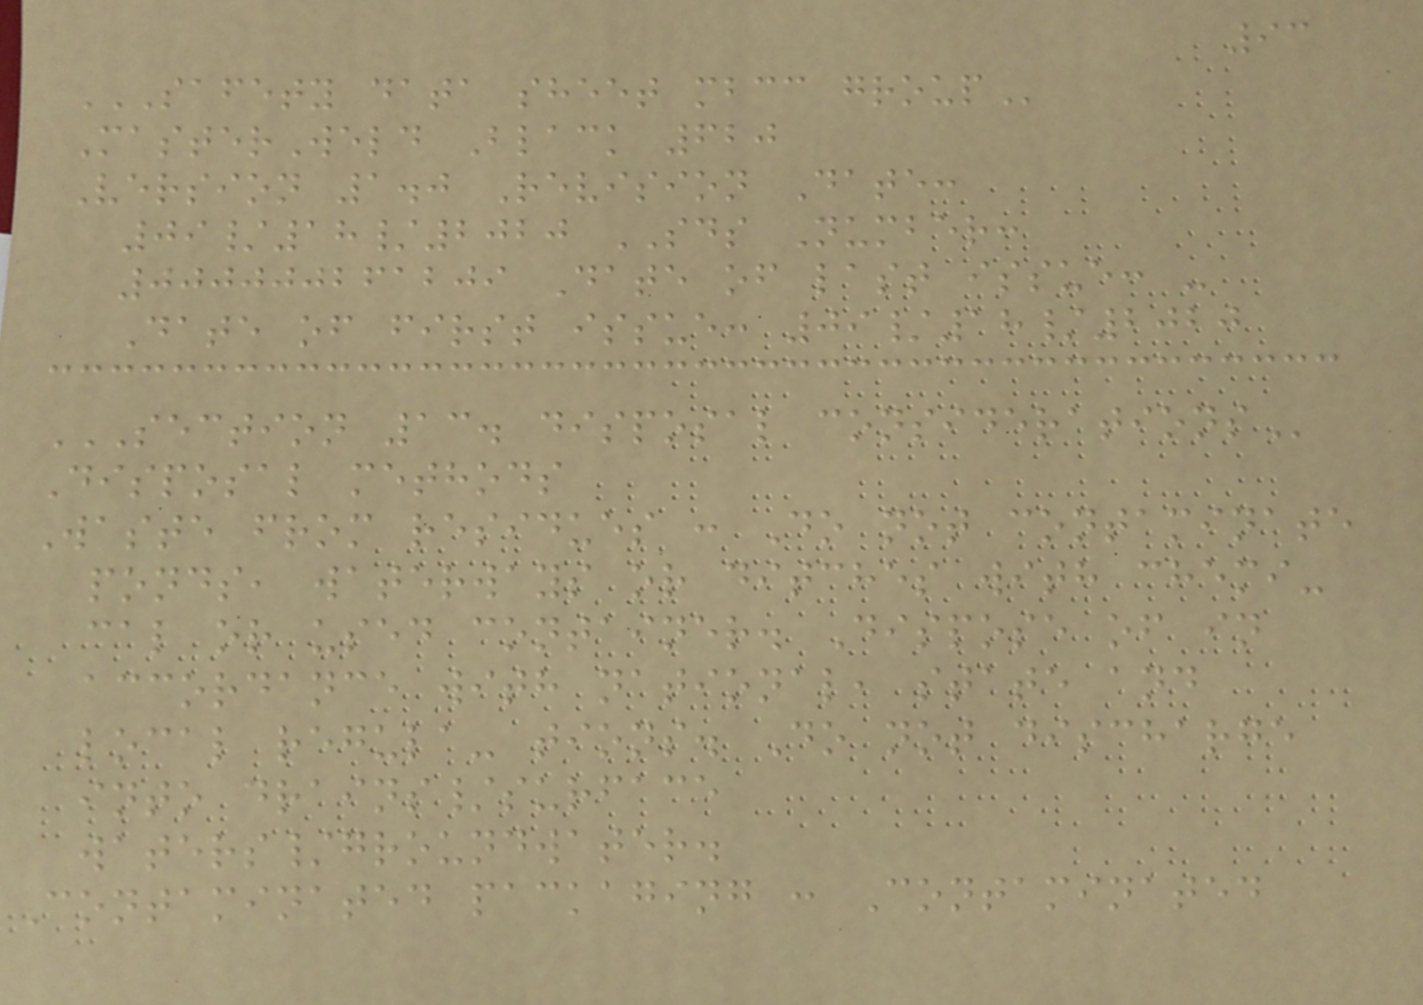93
SAFETY DATA SHEET MBCC GROUP
MasterWeld Black 620
Version 1.0 Revision Date:
09/18/2020 SDS Number:
000000261209 Date of last issue: -
Date of first issue: 09/18/2020
SECTION 13. DISPOSAL CONSIDERATIONS
Disposal methods
Waste from residues : Do not contaminate
ponds, waterways or ditches with chemi-
cal or used container. Dispose of in
accordance with national, state and
local regula- tions. Do not discharge
into drains/surface
waters/groundwater.
Contaminated packaging : Contaminated
